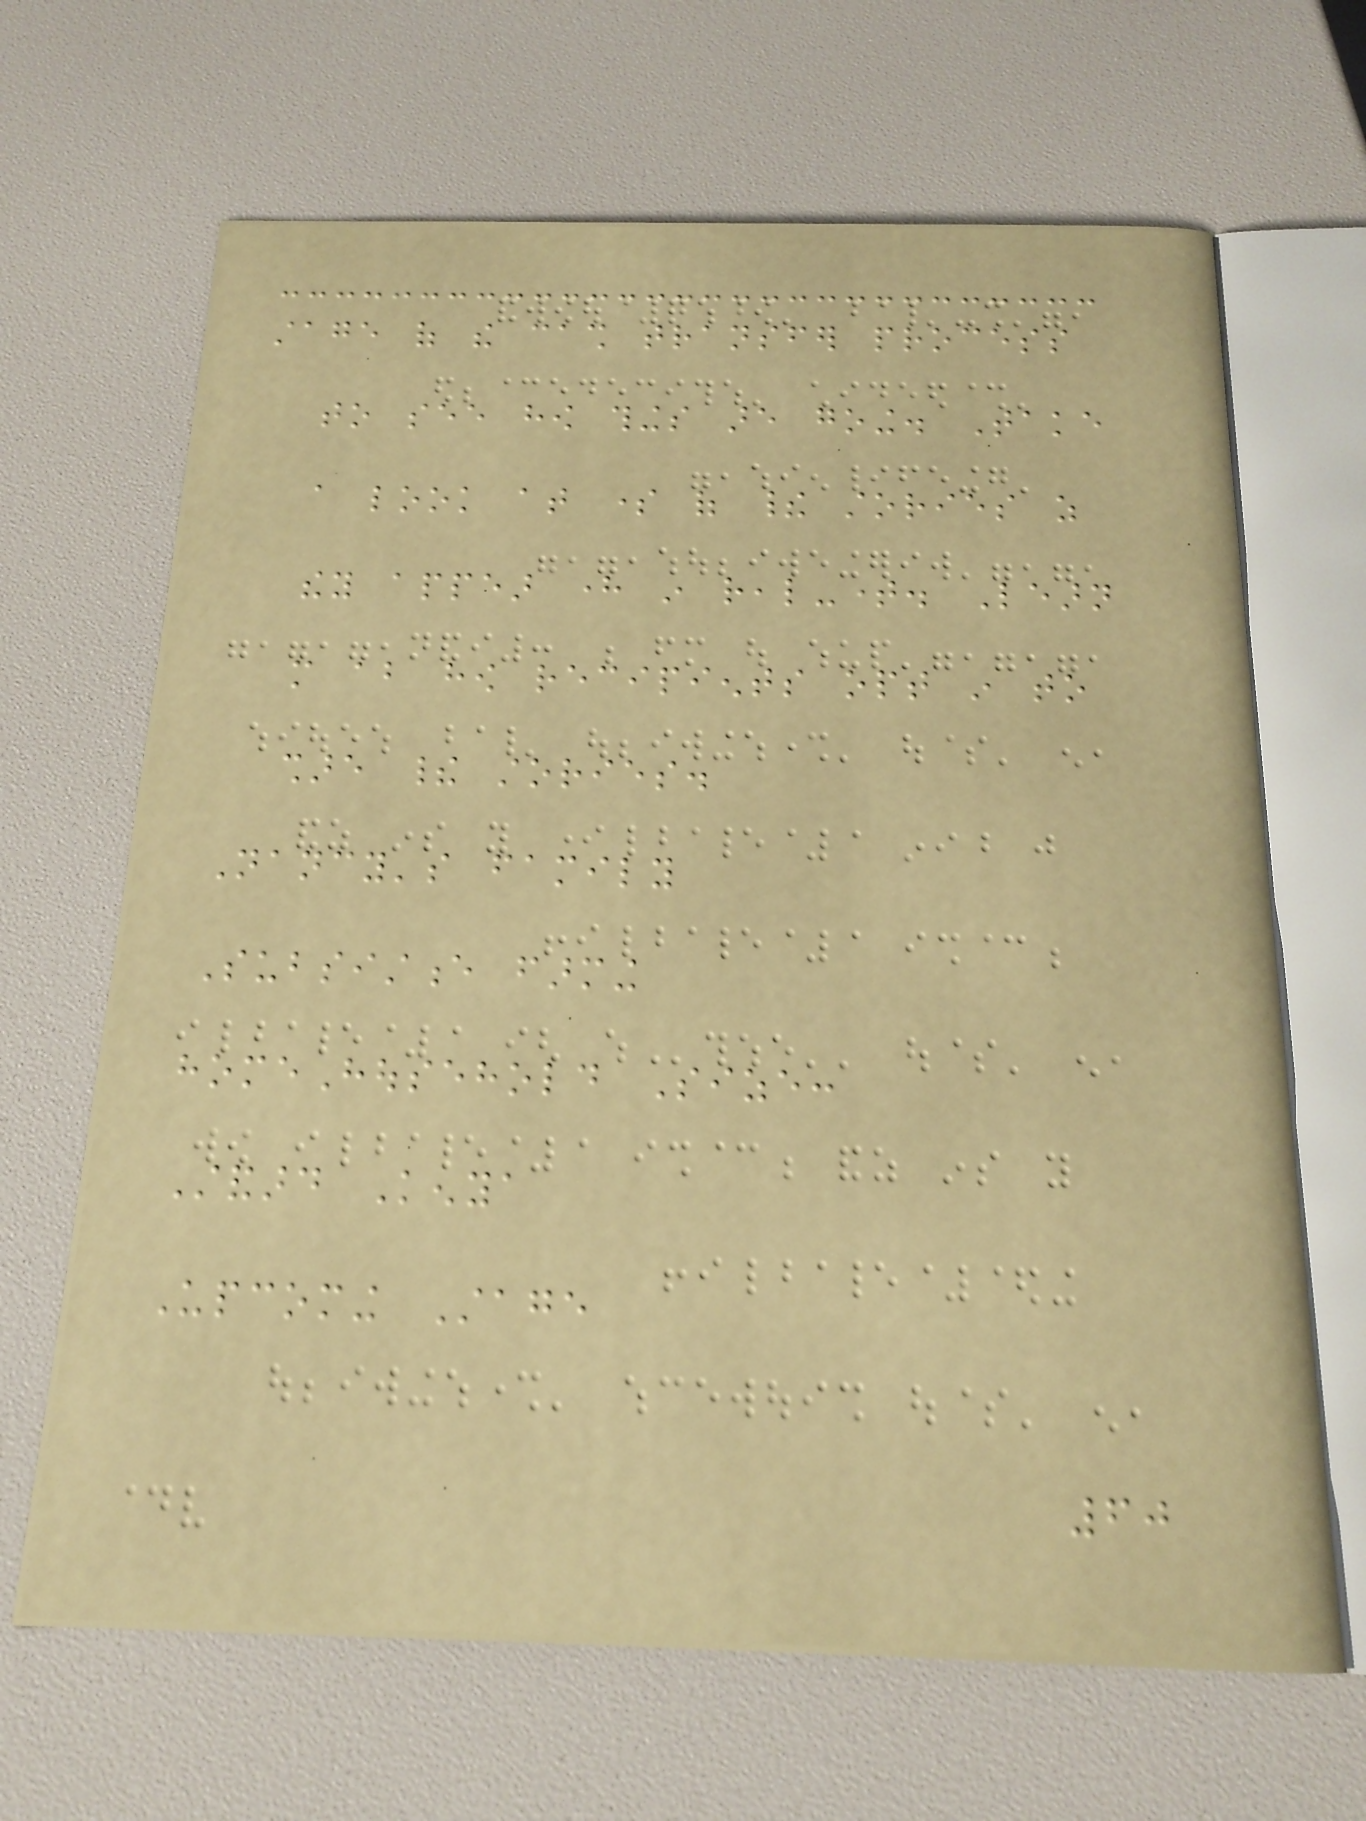stage of the cash transfer process
to see how things are going. Take
a look at some of their stories as
they appear here in real-time. Learn
more about how recipients opt in to
share their stories.
Nancy's family
Subsistence farming
homeHousehold Size:
Standard Kenya
Upcoming Stage
60
